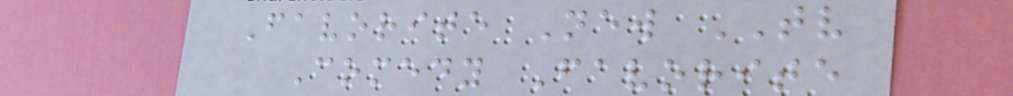Favorite New TV
Comedy Favorite
